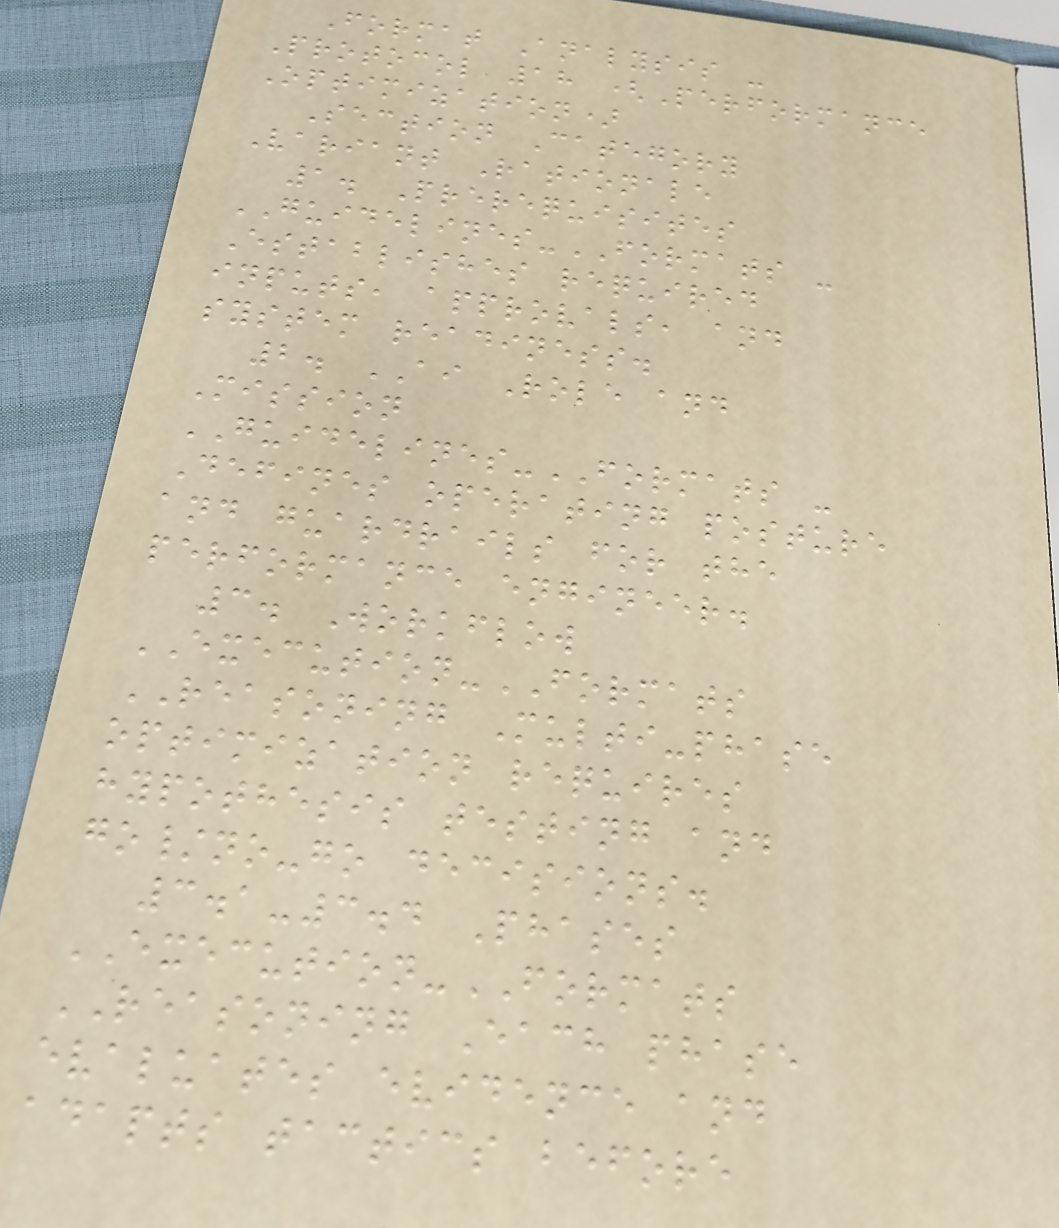Format Analysis -
Protocol 18 (Performance
Optimization)
Section Category
Variant Rationale
1. Prerequisites
GUIDELINES-FORMATS -
Establishes required
inputs, approvals, and
system readiness.
2. AI Role and
Mission
GUIDELINES-FORMATS -
Defines operating posture
and guardrails for the
performance engineer.
3. Workflow
EXECUTION-FORMATS
REASONING Multi-phase
optimization requires
hypothesis testing and
go/no-go decisions.
3.1-3.4 Phases
EXECUTION-FORMATS
REASONING Each phase
evaluates evidence and
adapts tactics before
